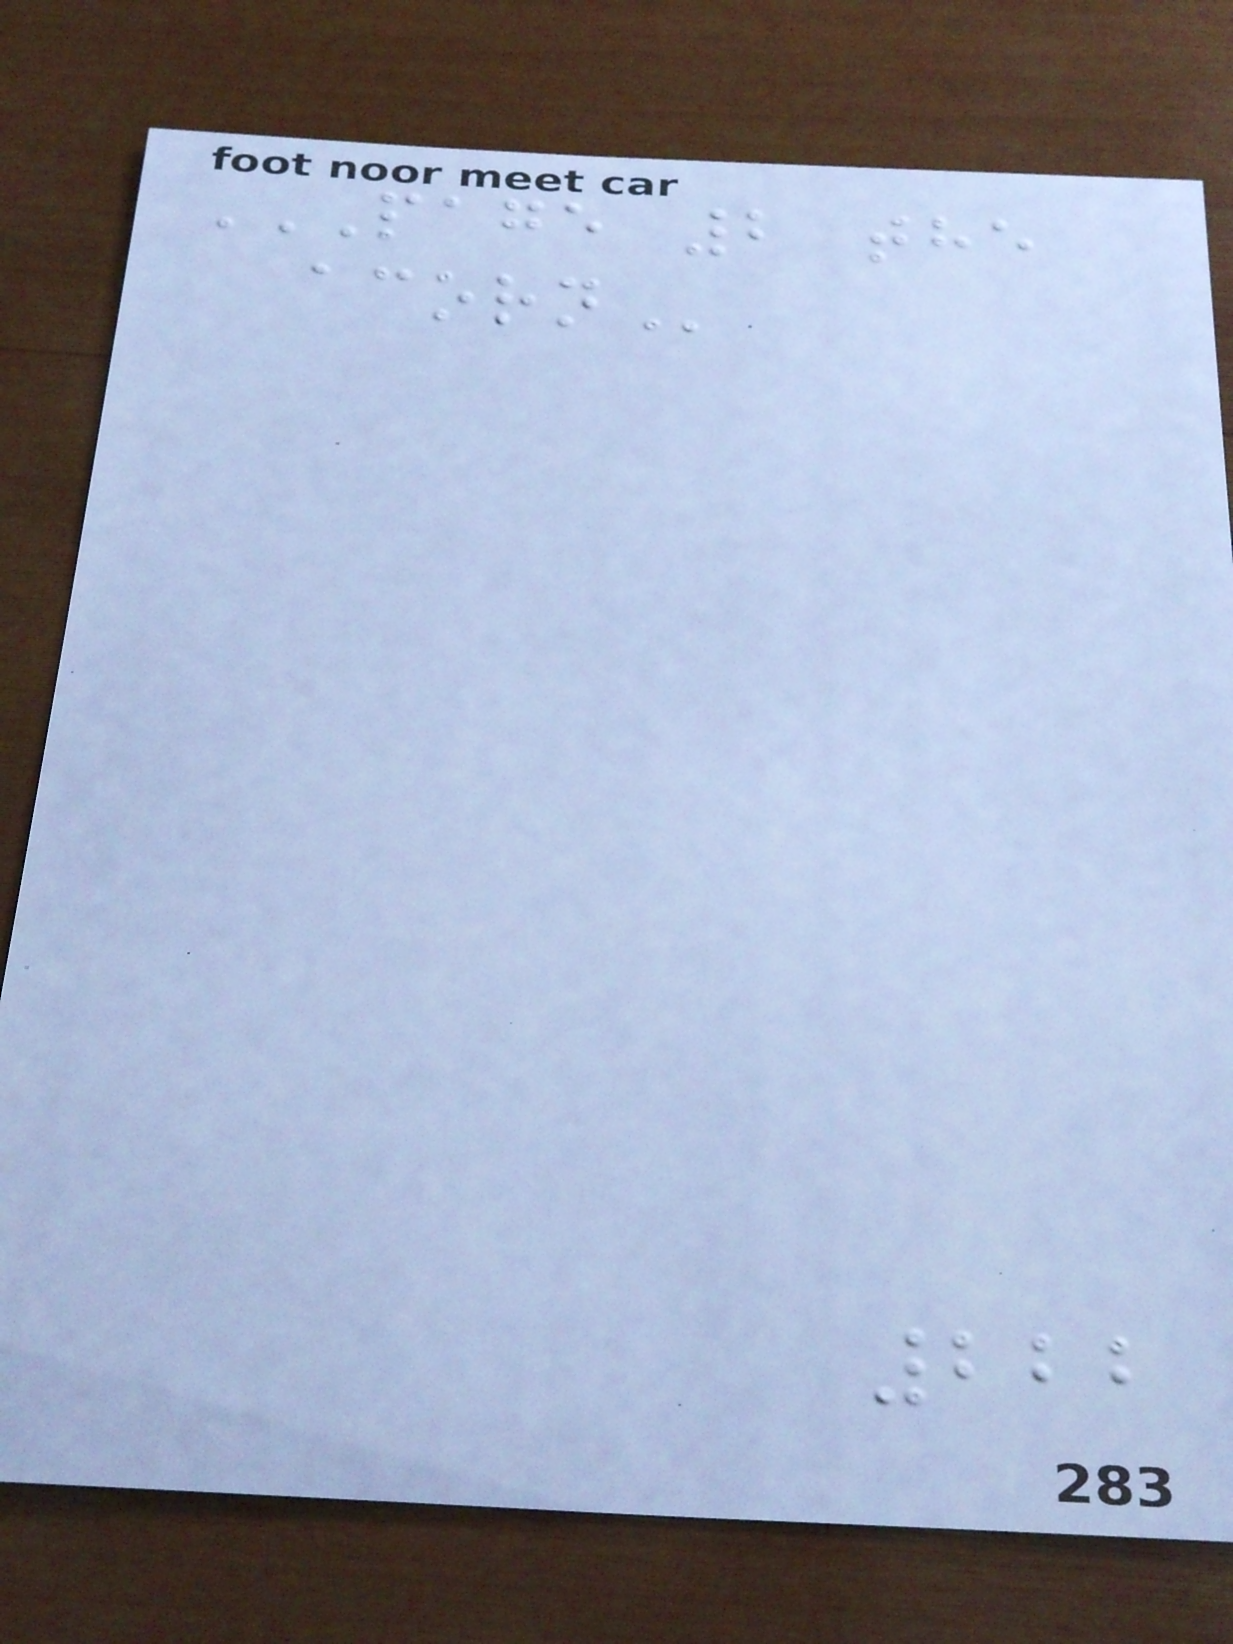PAGE 2 THE
ACORN
222
